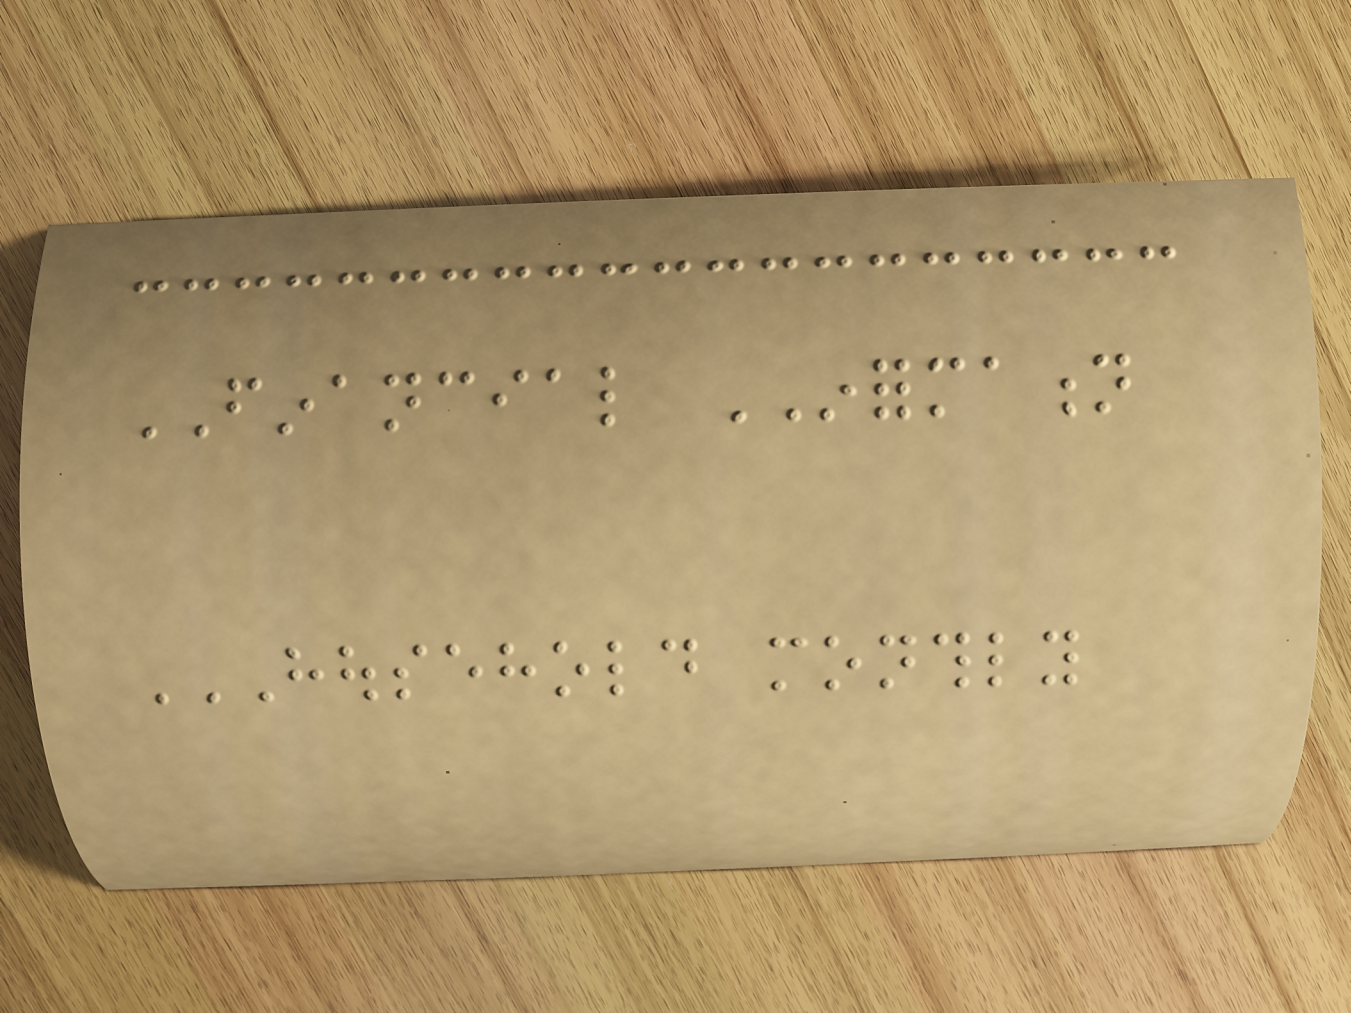FINANCIAL INFORMATION
HOUSEHOLD MONTHLY
